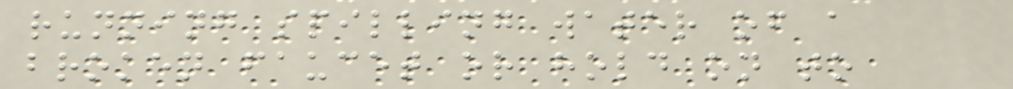running spilling water of a
broken faucet or hold on to
